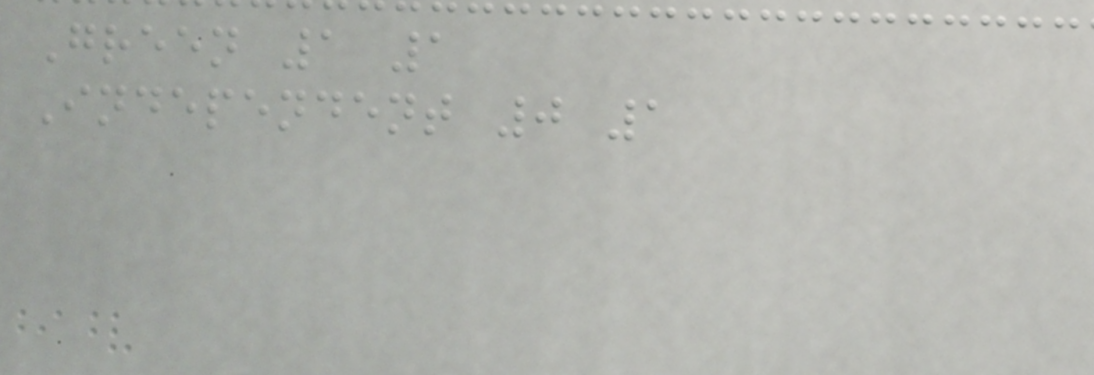Green 1 1
Independent 0 1
